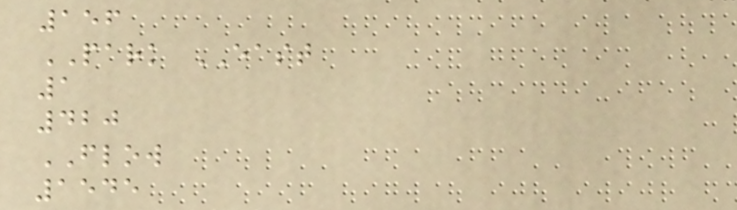156
PARK EAST
1
420
FLOW
1545
